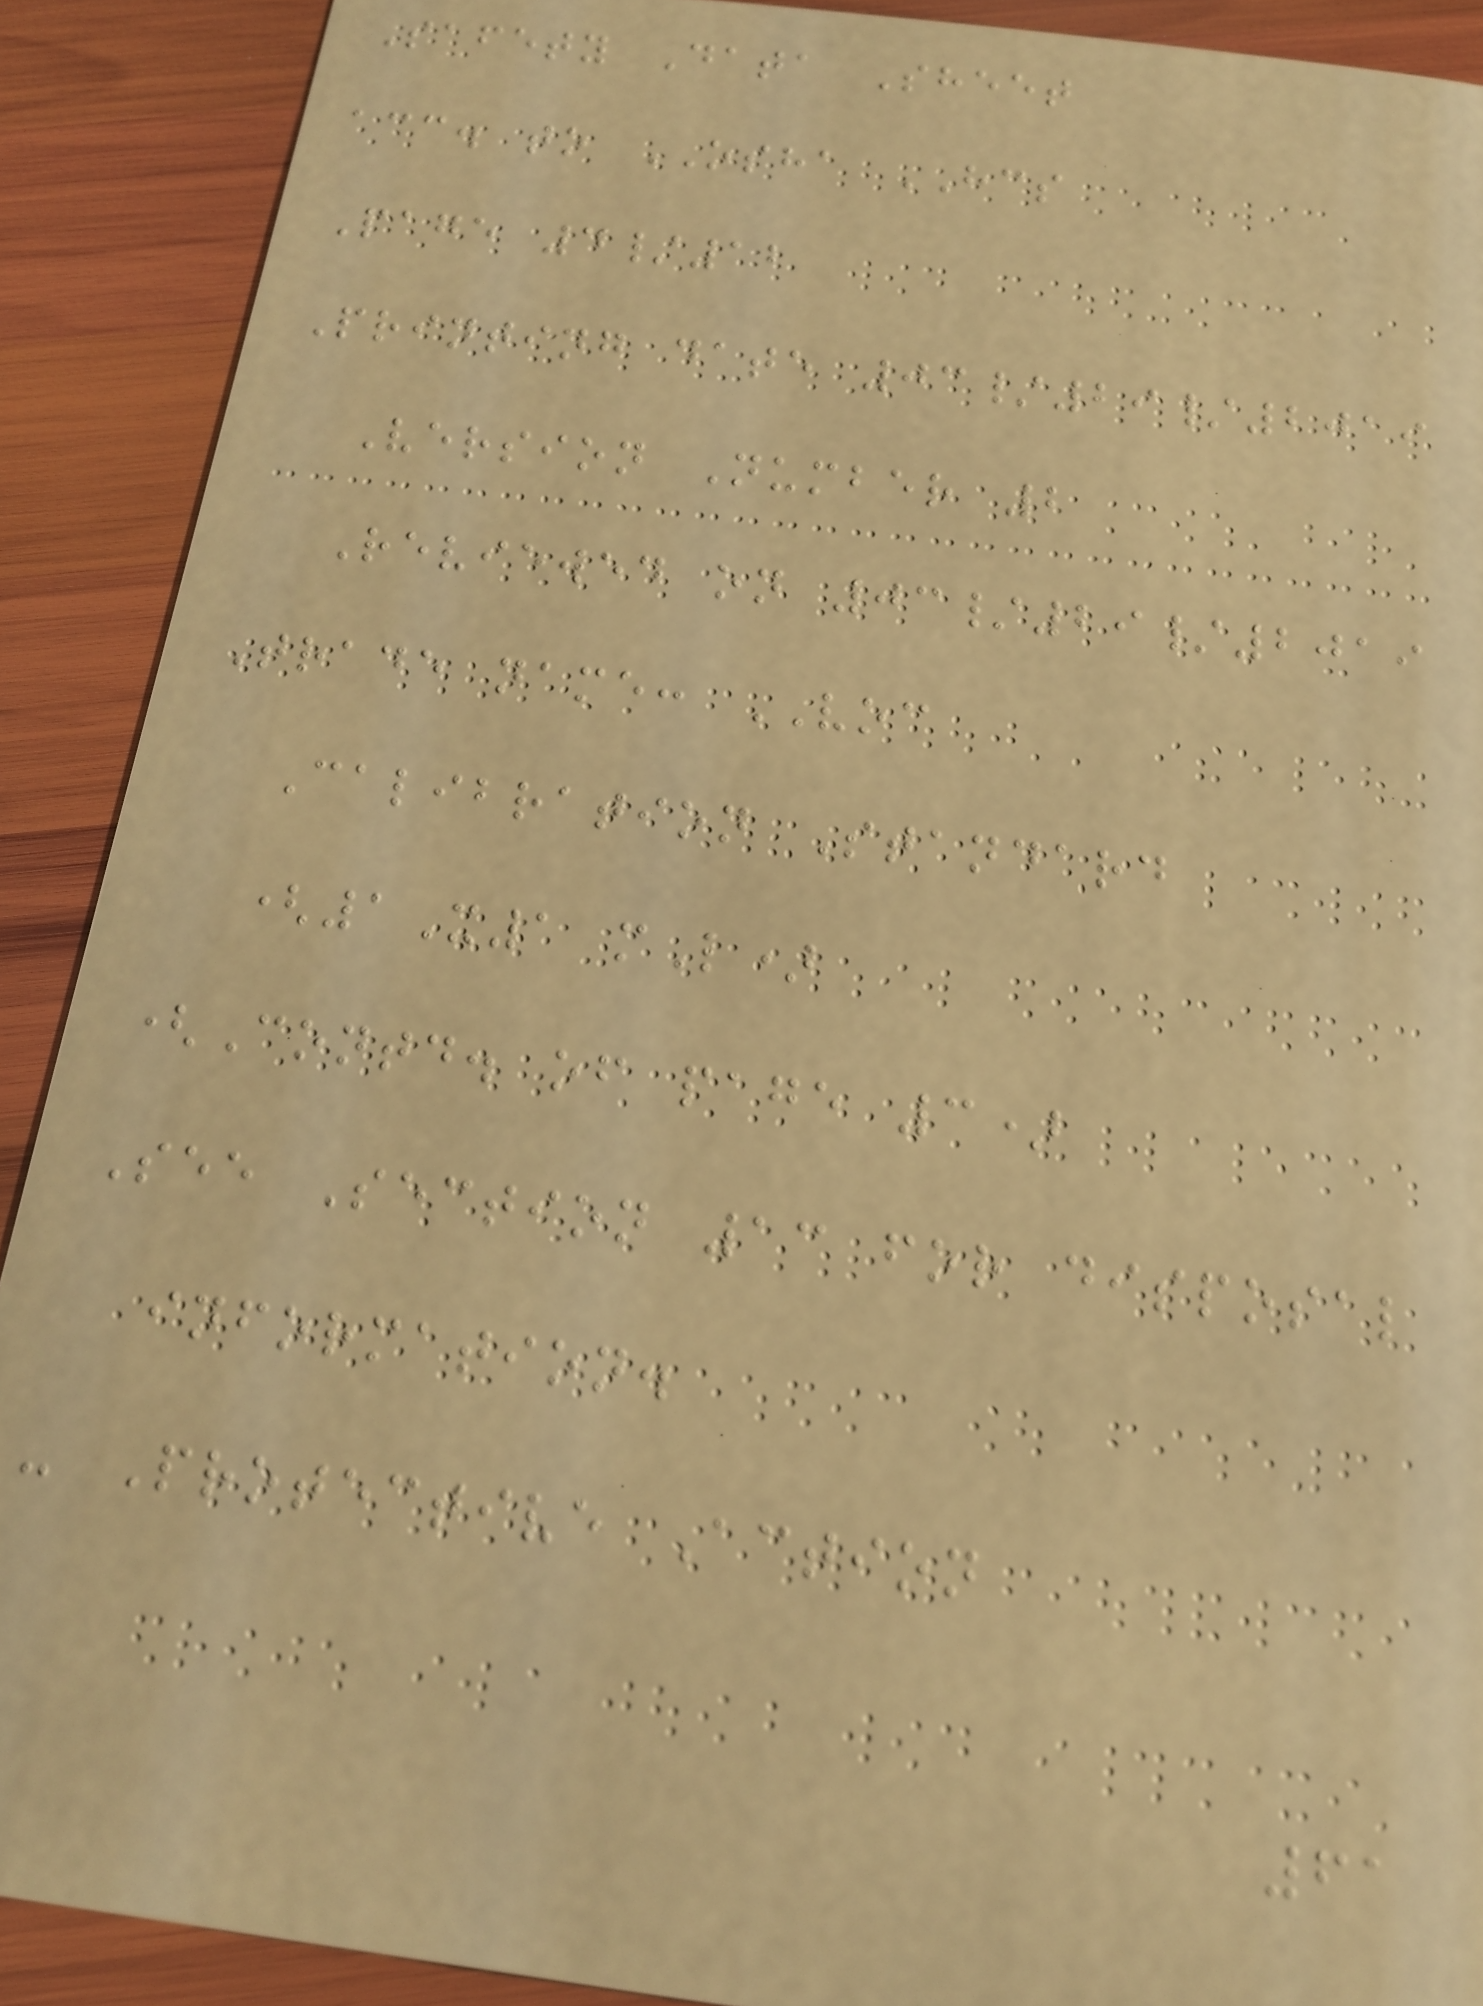Safety Data Sheet
acc. to OSHA HCS
Page 4/12
Printing date 03/29/2019
Version Number 2
Reviewed on 03/29/2019
Trade name: VOC
Calibration Standard
(1X1 mL)
(Contd. of page 3)
See Section 13 for disposal
information.
- Protective Action
61
